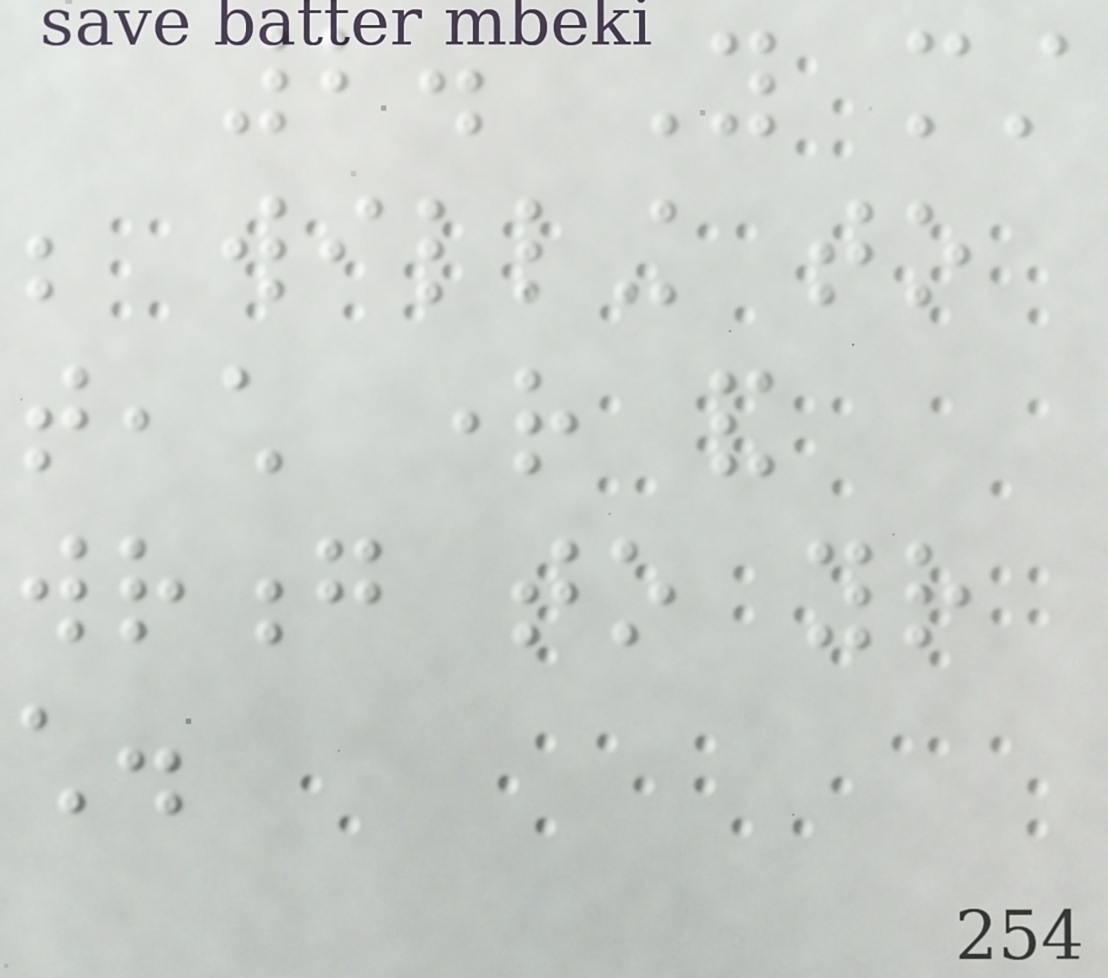2. You must
be willing to
teach right and
wrong to your
child.
